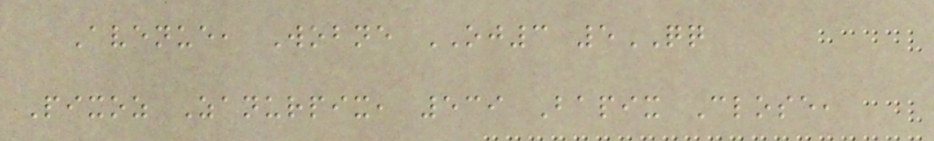Avenue, Wobne OJ3 5QQ
Pixoz Zanurpix, 539 Bapix Close,
